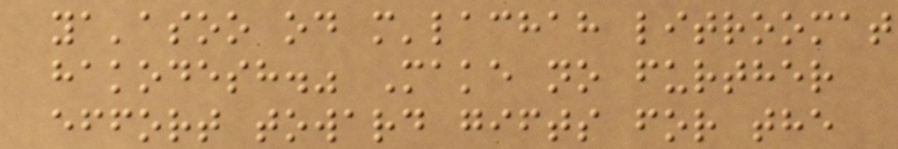ya'asoo od m'lachah litroomat
hakodesh." Make no further
effort toward gifts for the
